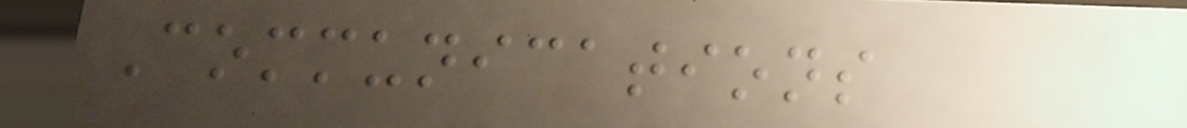Communications
